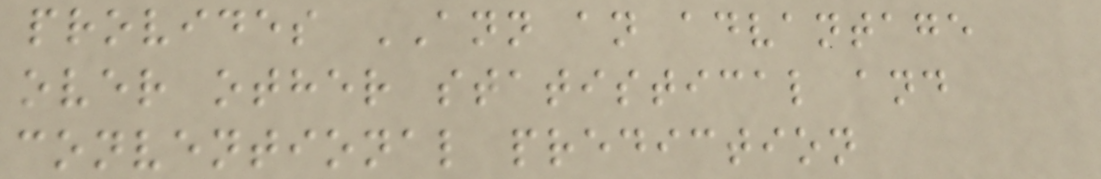provides ANN an advantage
over other statistical and
conventional prediction
